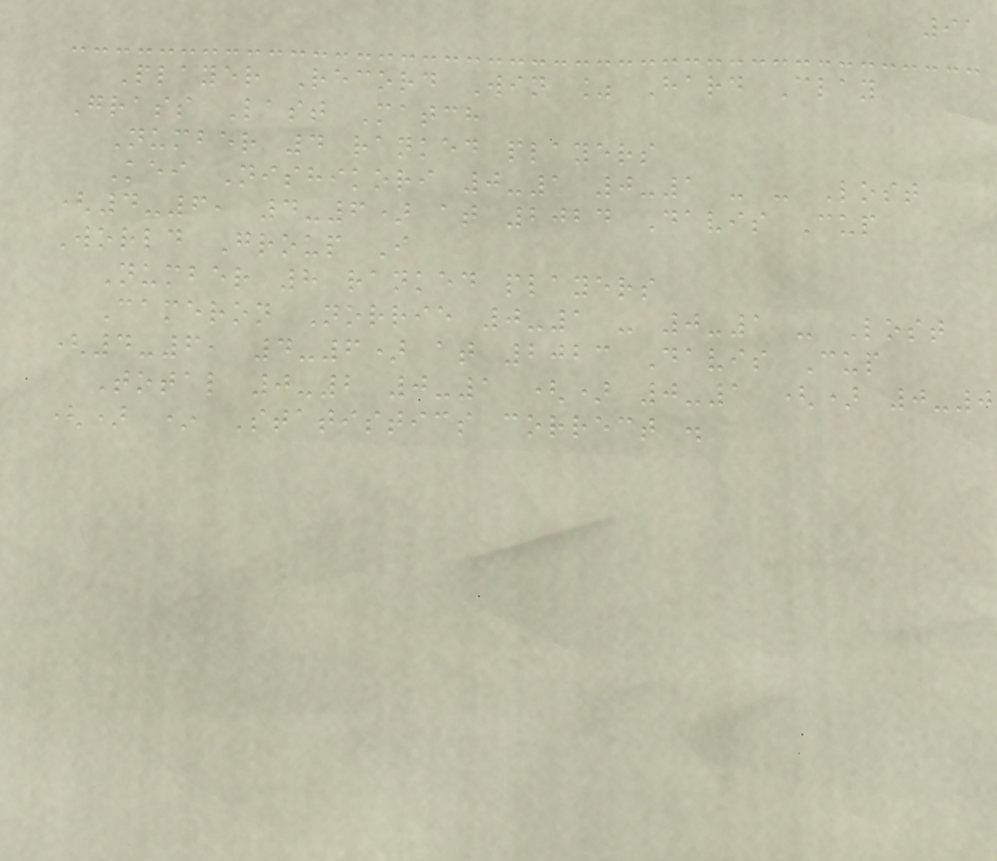91
Player Record Win % Hard Clay
Grass Last Match
Number 4 ranked players
Kei Nishikori 0-1 0-1 - - Lost
(4-6, 4-6) at 2024 Davis Cup
World Group I
Number 8 ranked players
Cameron Norrie 0-1 - 0-1 - Lost
(4-6, 4-6) at 2023 Davis Cup
Total 0-2 0-1 () 0-1 () 0-0
() * Statistics correct .
